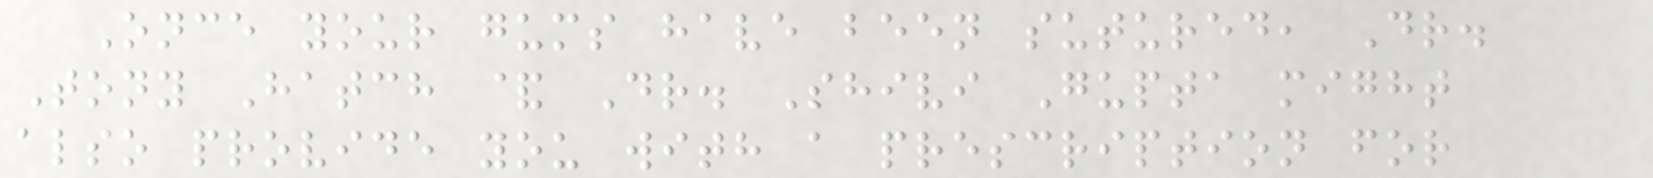Once your gums have been sutured, Dr.
Tony Hatch & Dr. Shivi Gupta might
also provide you with a prescription for
